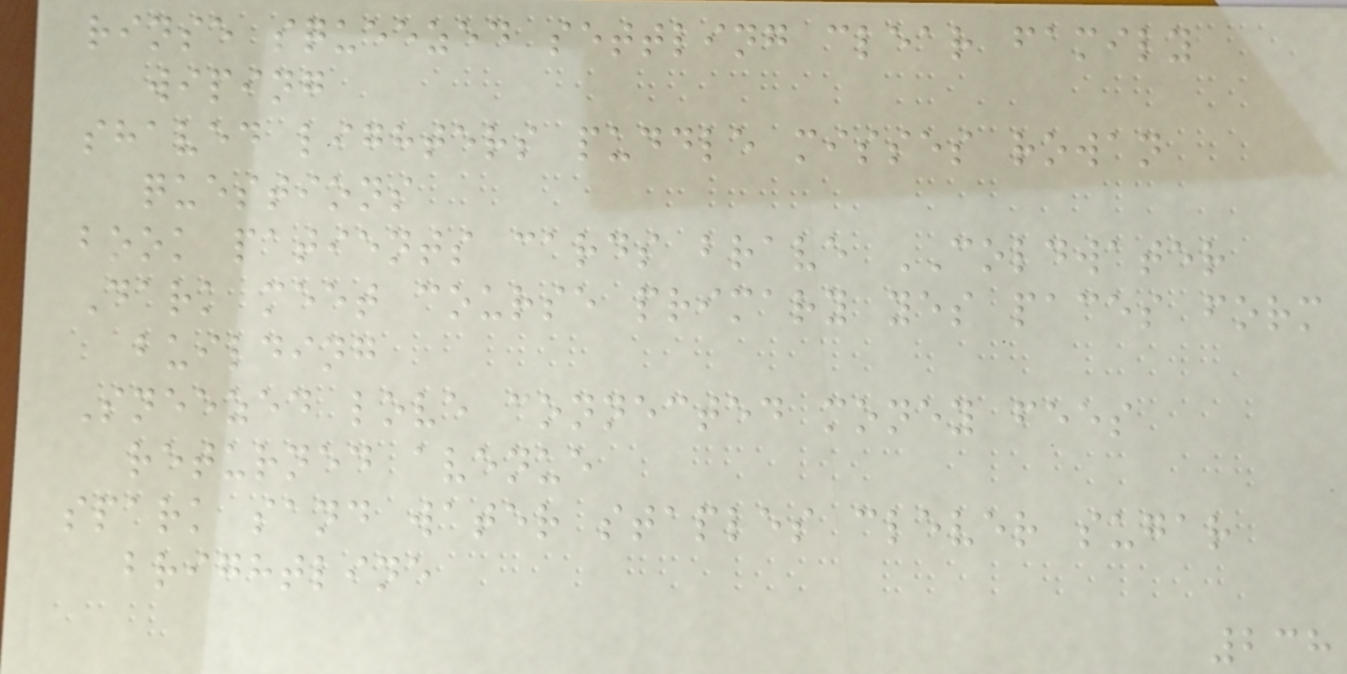rinse squeezed settling clear family
wiping
shaved lighters puddle misses rowan
questions
book patients cards brave COLDWATER
Dark meet course primary yes paces form
building
Sneezed love connected money fees
returned avenue
spark sand water staples clever sugar
brightline
238
